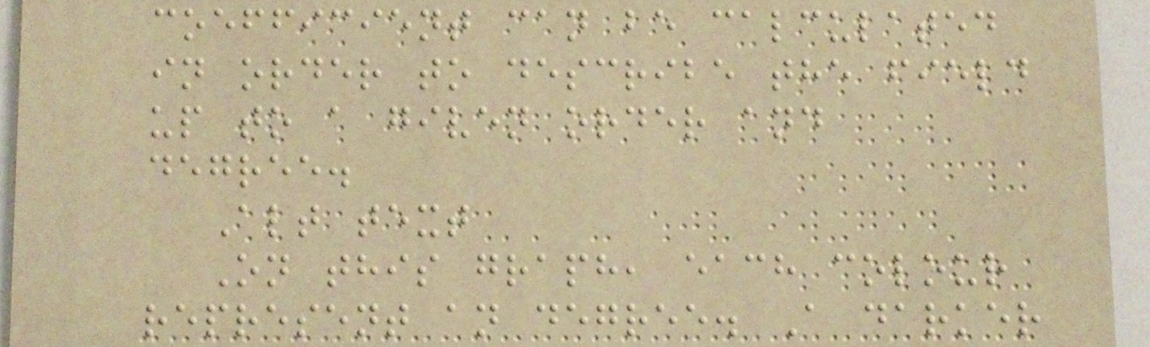coefficient can be calculated
in order to describe the field
up to a given order and
degree.
Alt text
On this graph, each colour
represent an degree. A darker
